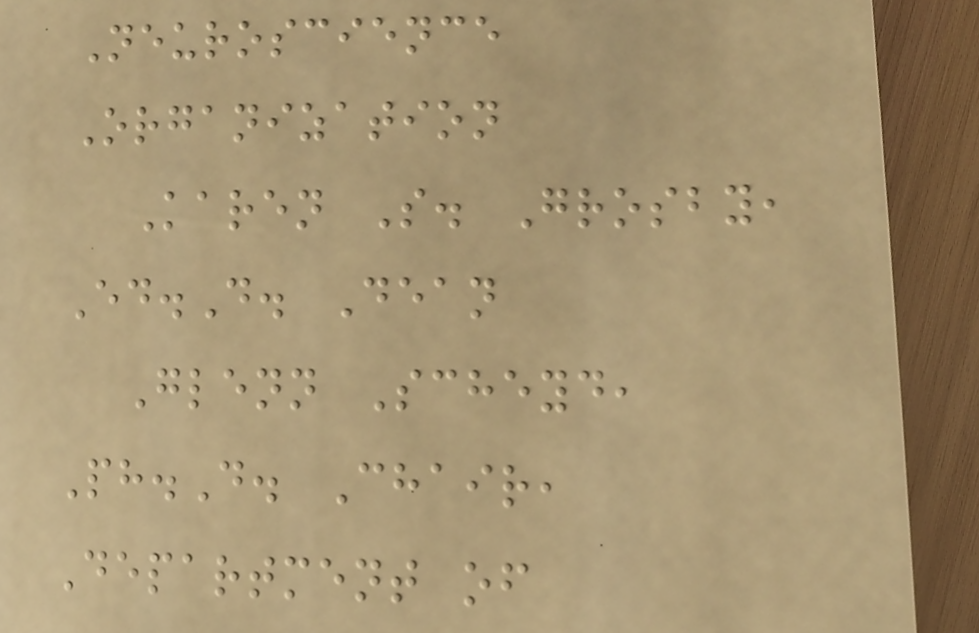Neuroscience
Organization
Karen S. Grosby,
Ed.D. Dean
Glenn Scheyd,
Ph.D. Chair,
Department of
